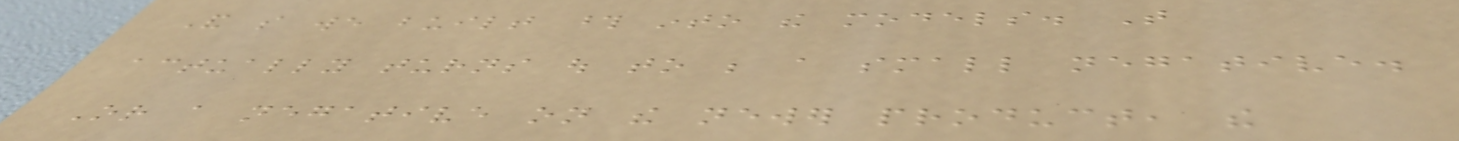And so we built those into the models. That
actually turns out to be a small negative.
Or a negative on the newer product, the
